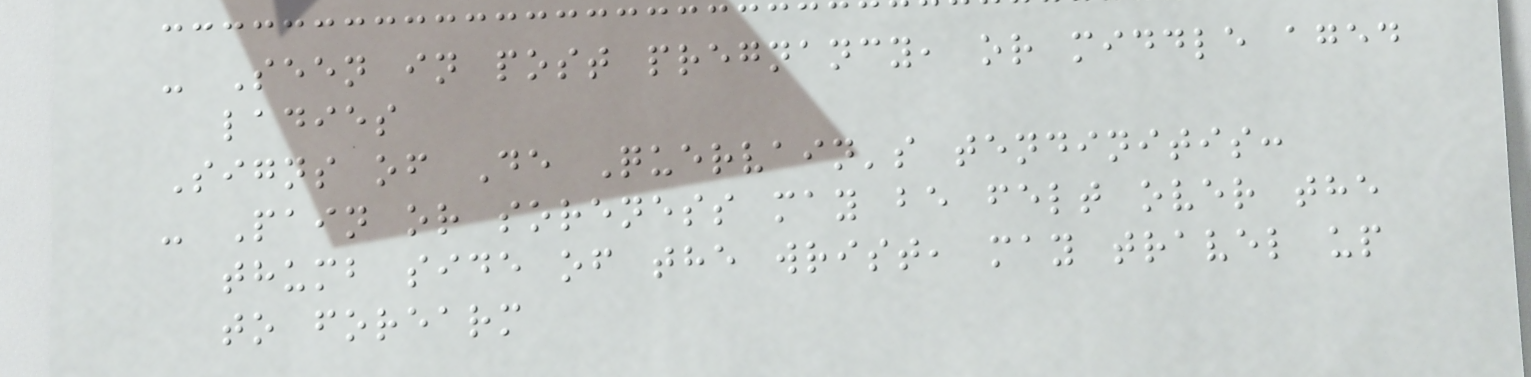- Seen in post pregnancy, or middle aged
ladies
Signs of De Quervain's tendinitis:
- Pain or soreness may be felt over the
thumb side of the wrist, may travel up
to forearm
